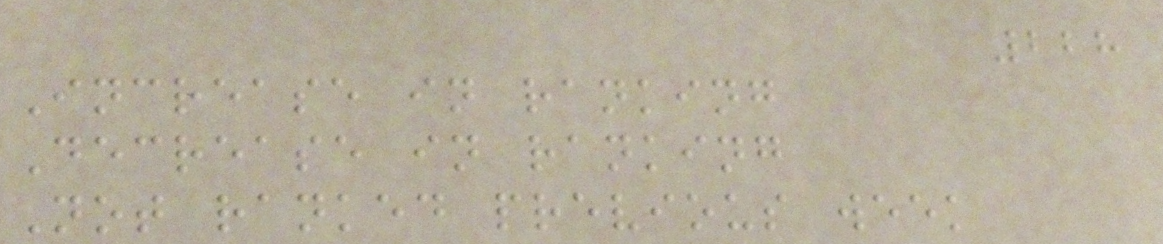228
Increase in ranking
Decrease in ranking
Not ranked previous week
